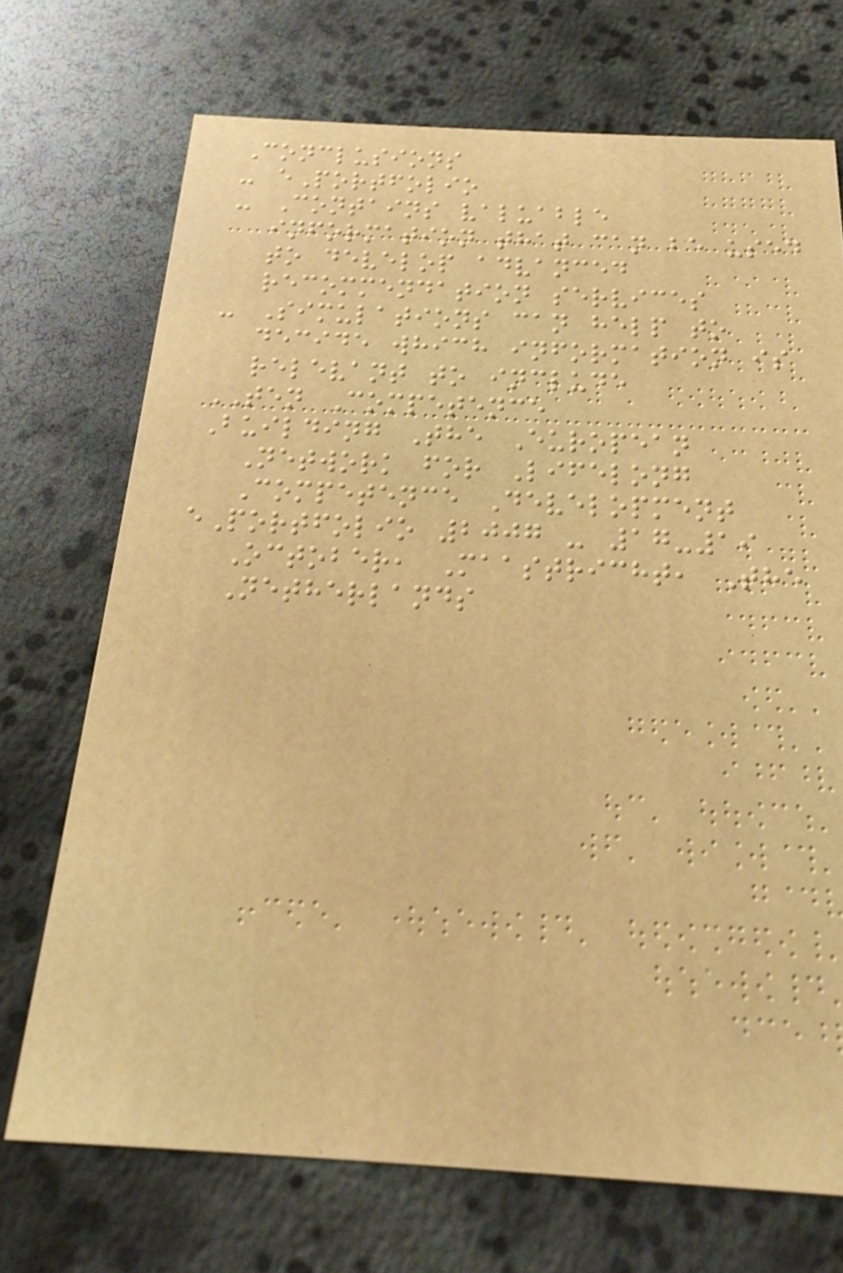Conclusions
- ePortfolio
- Contains valuable
information that can be used
to develop advanced
recommendation services
- Simulations can help to
decide which information is
relevant to include
TEN Competence
Building The European
Network for Lifelong
Competence Development
ePortfolio 2007 - 17-19
October, Maastricht, The
Netherlands
